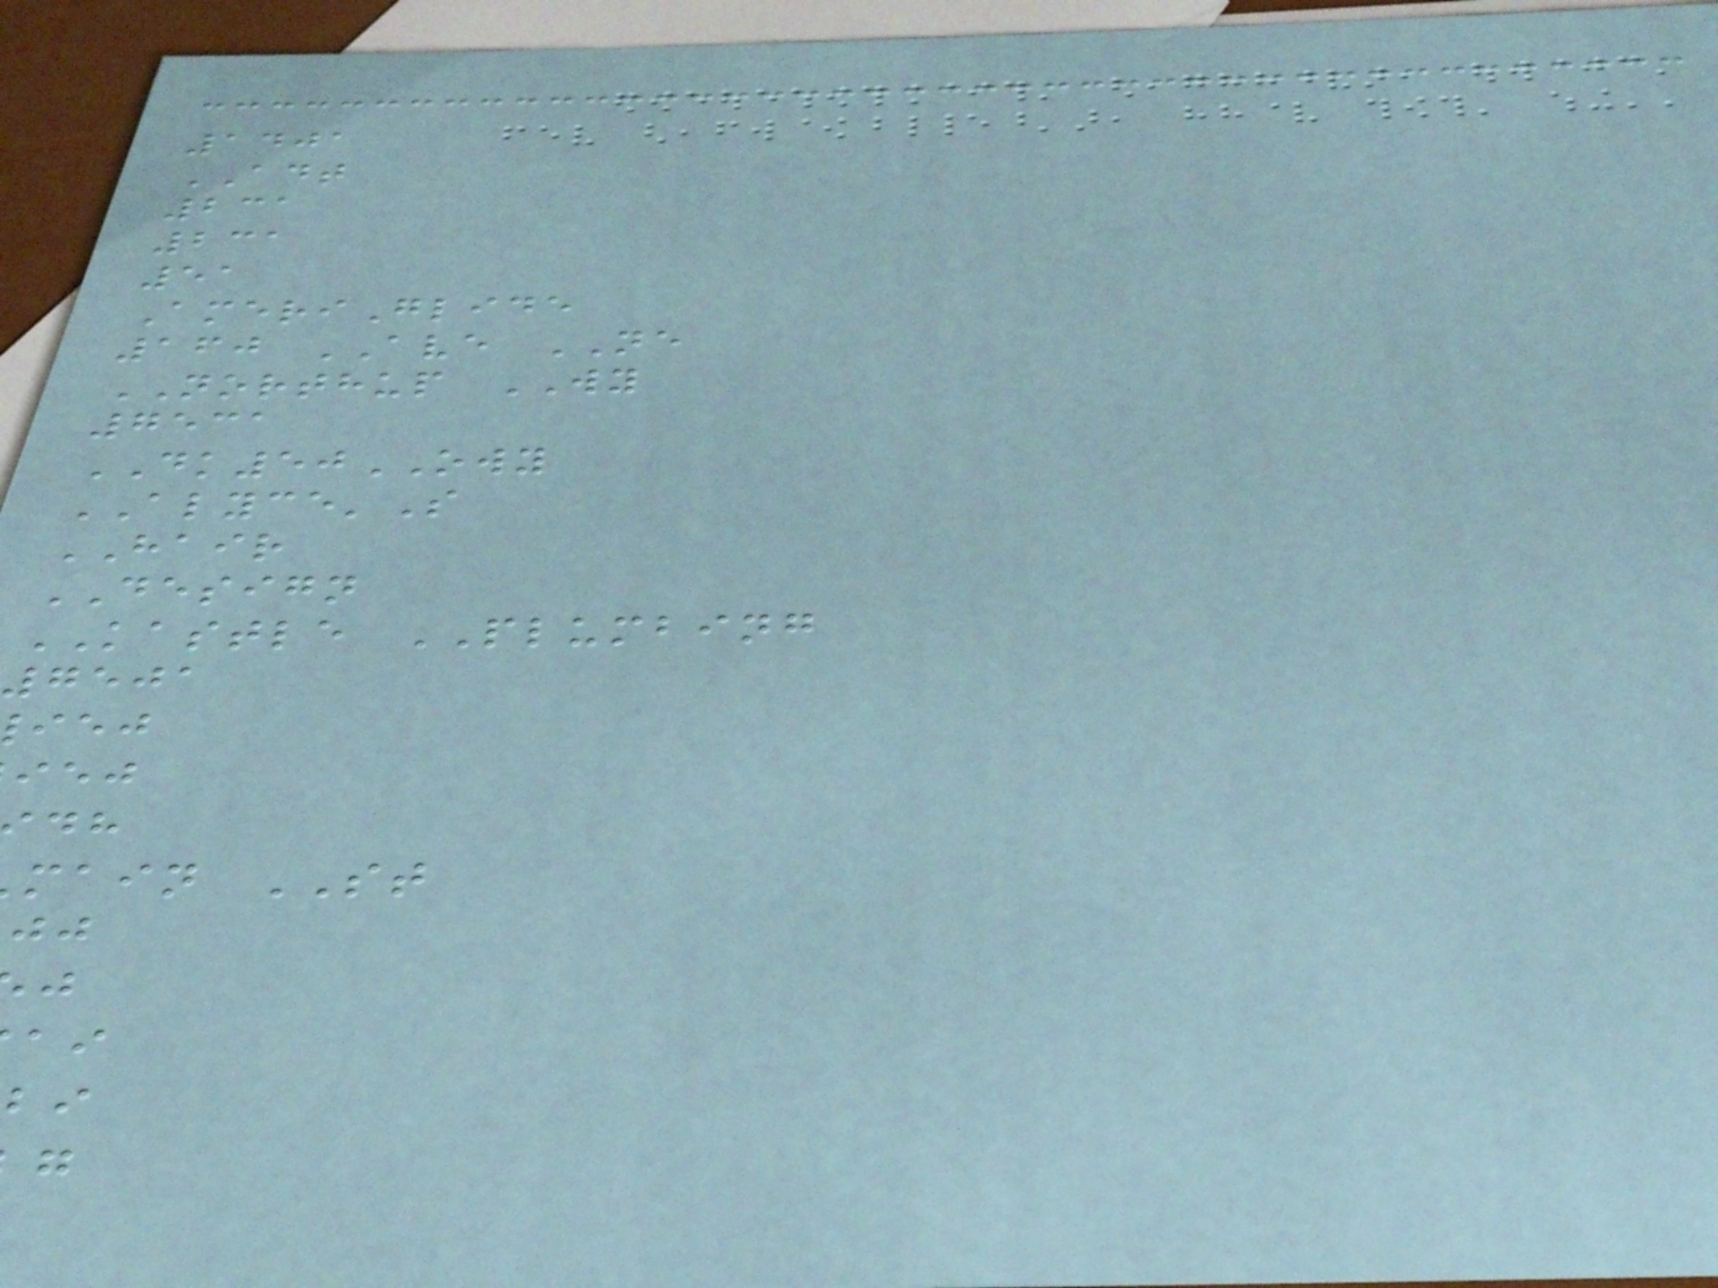1401
ADT
231
231
51
AmeriGlide
160 AVE NE
NORTHUP WY
7531
DK50OWY
ALYCE'S
HAIR
DESIGN
KASTLE PLUMBING
7501
main ST
